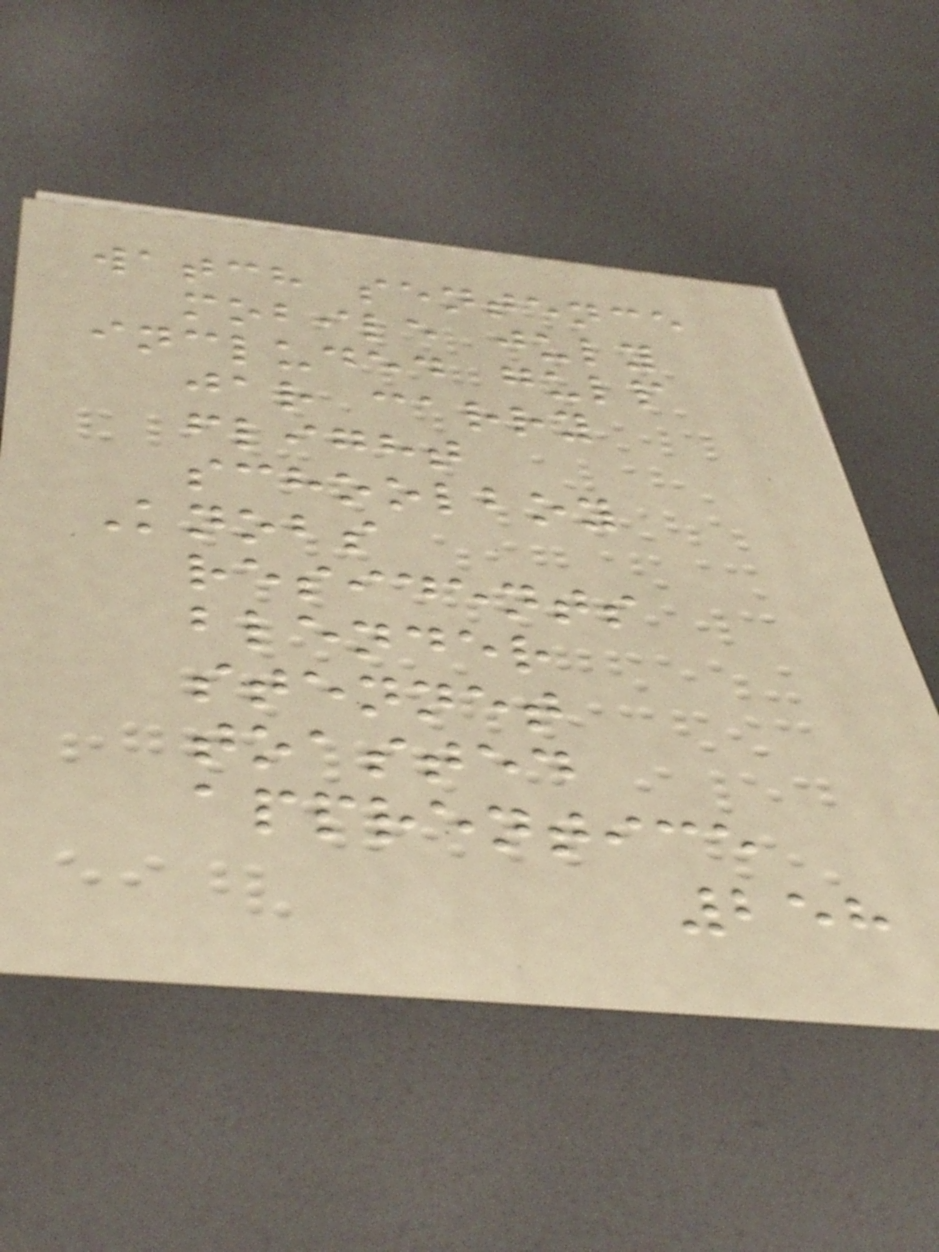watch sentence
mobile july
included gulp
jar carry
flight
schoolboy
Knobs
residents
blender
stennet
toasted
apprentice
258
